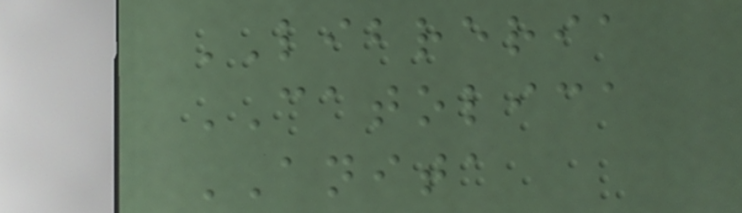LIBRERIA
CATOLICA
ANITA
